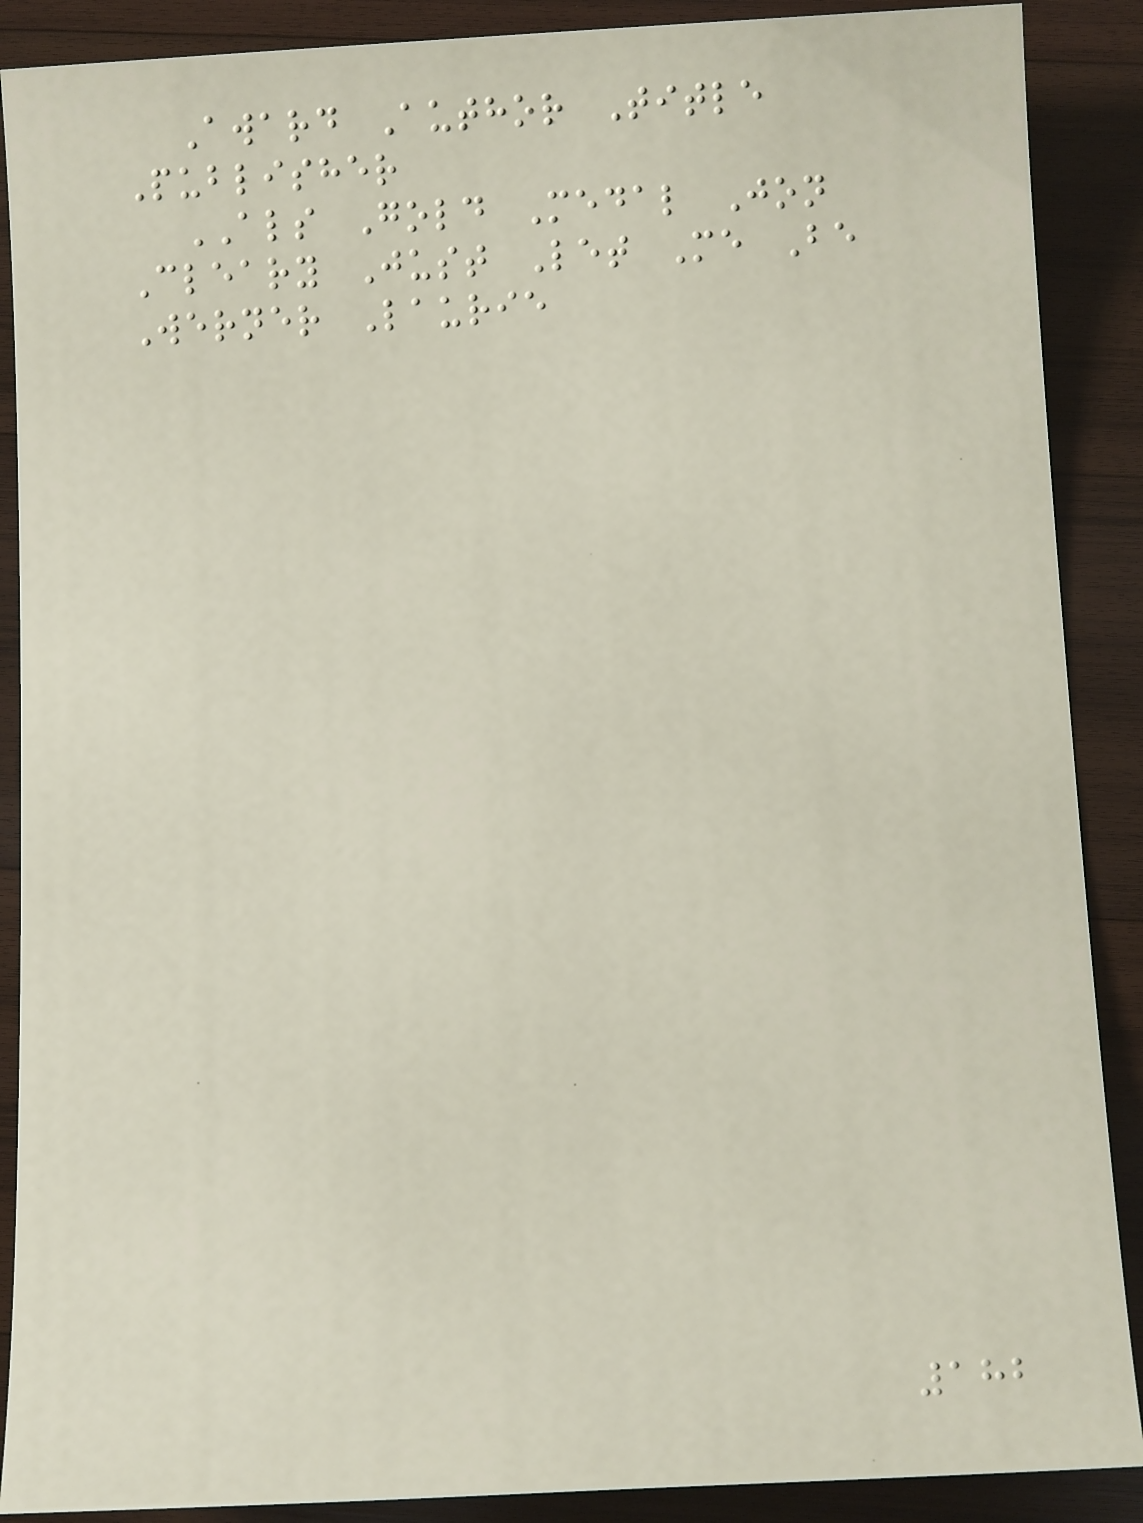Award Author Title
Publisher
ALS Gold Medal Jon
Cleary Just Let Me Be
Werner Laurie
182
